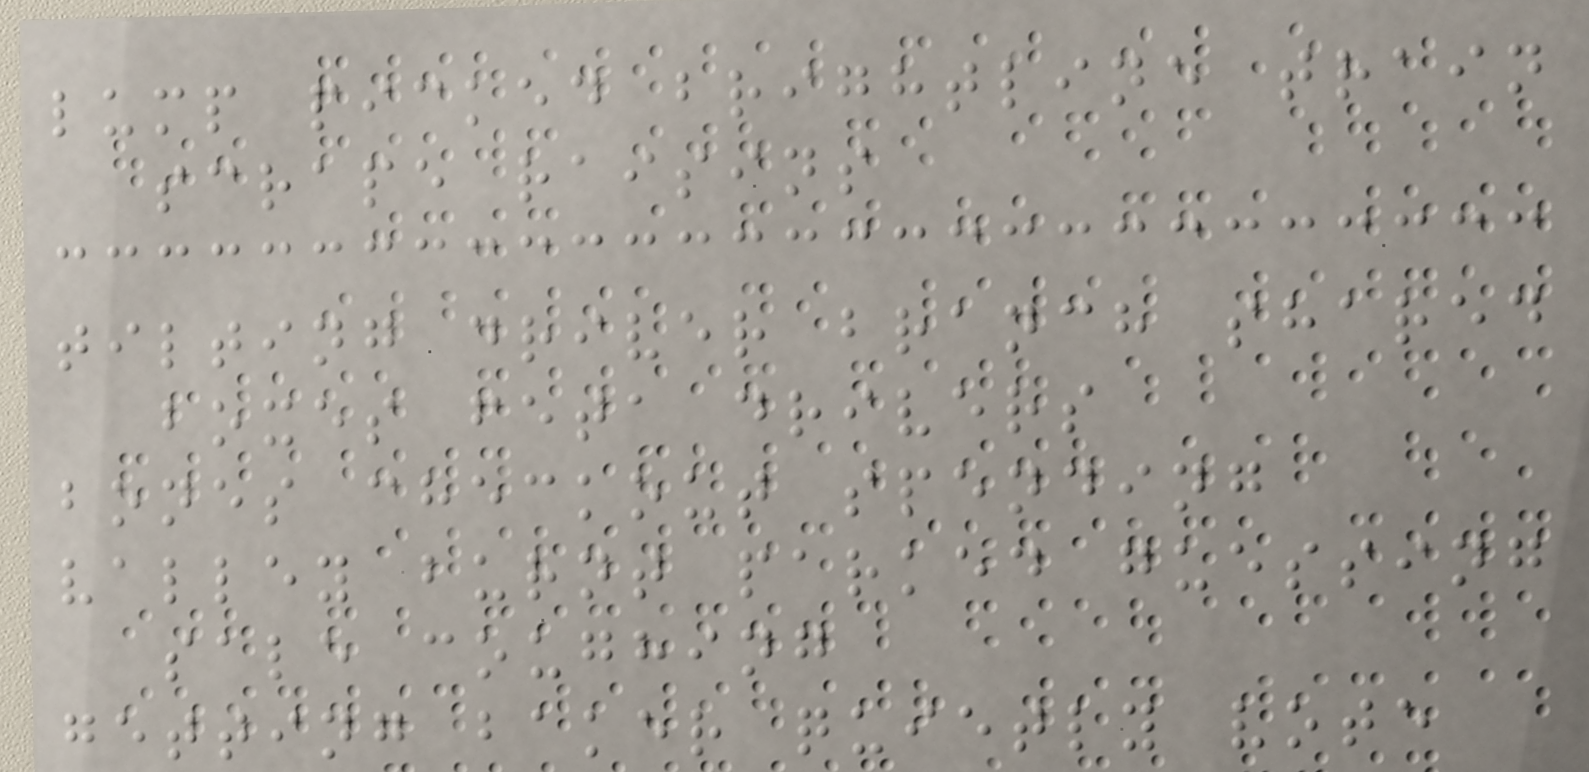lump picked brightline train
scrape raisins
tilting driver branch shared
boxes feta drivers
bones checkout spending
valley burnt parked guessing
sale coughing
getting baker quietly vote
